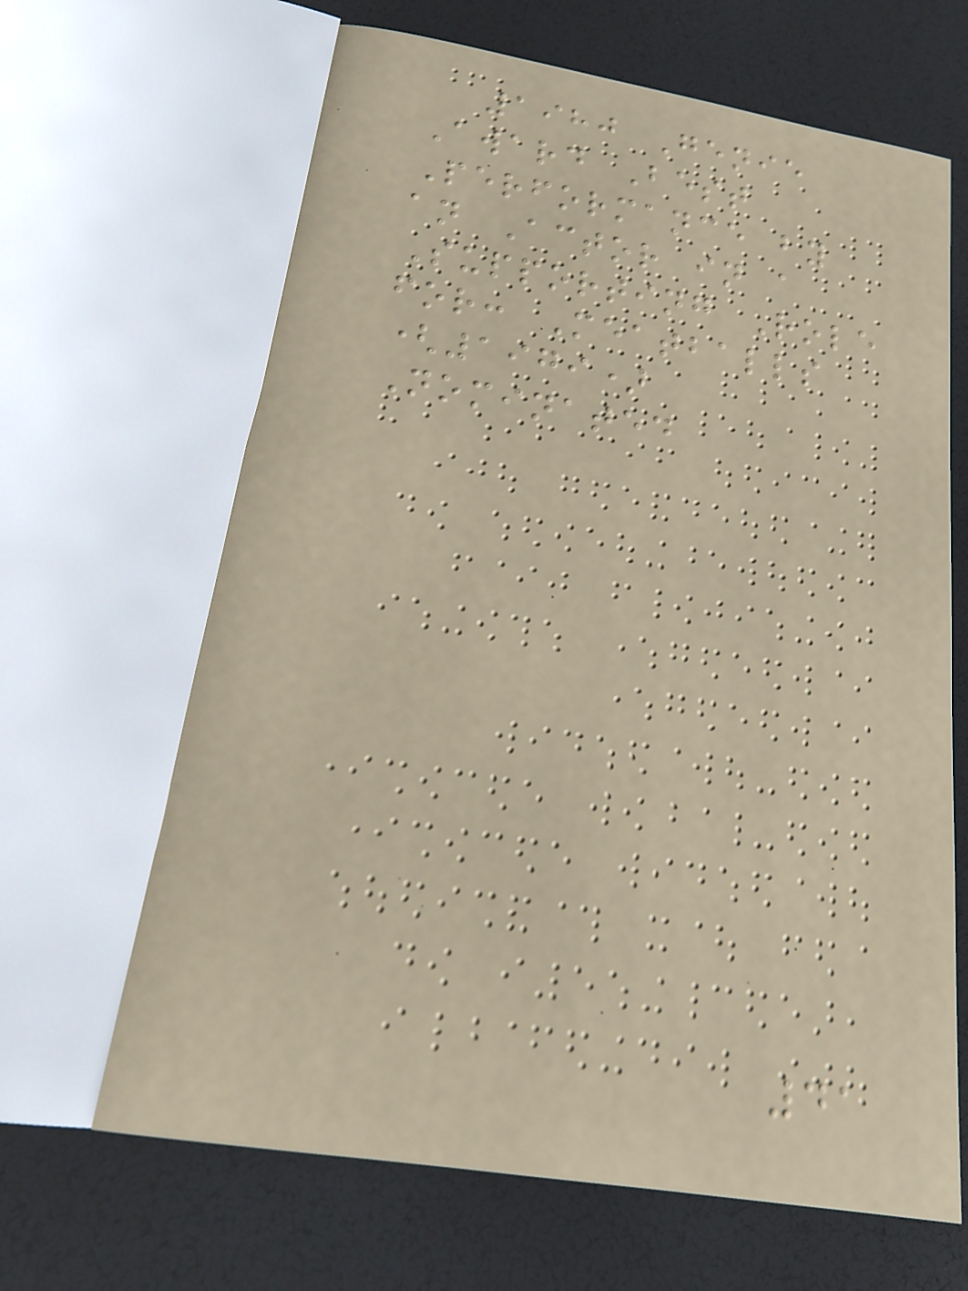1980 Genie
Award Best
Performance by
an Actor in a
Supporting Role
for: Meatballs
(1979)
Nominated
41
